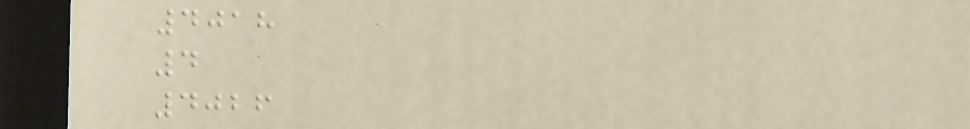4018
4
4026
